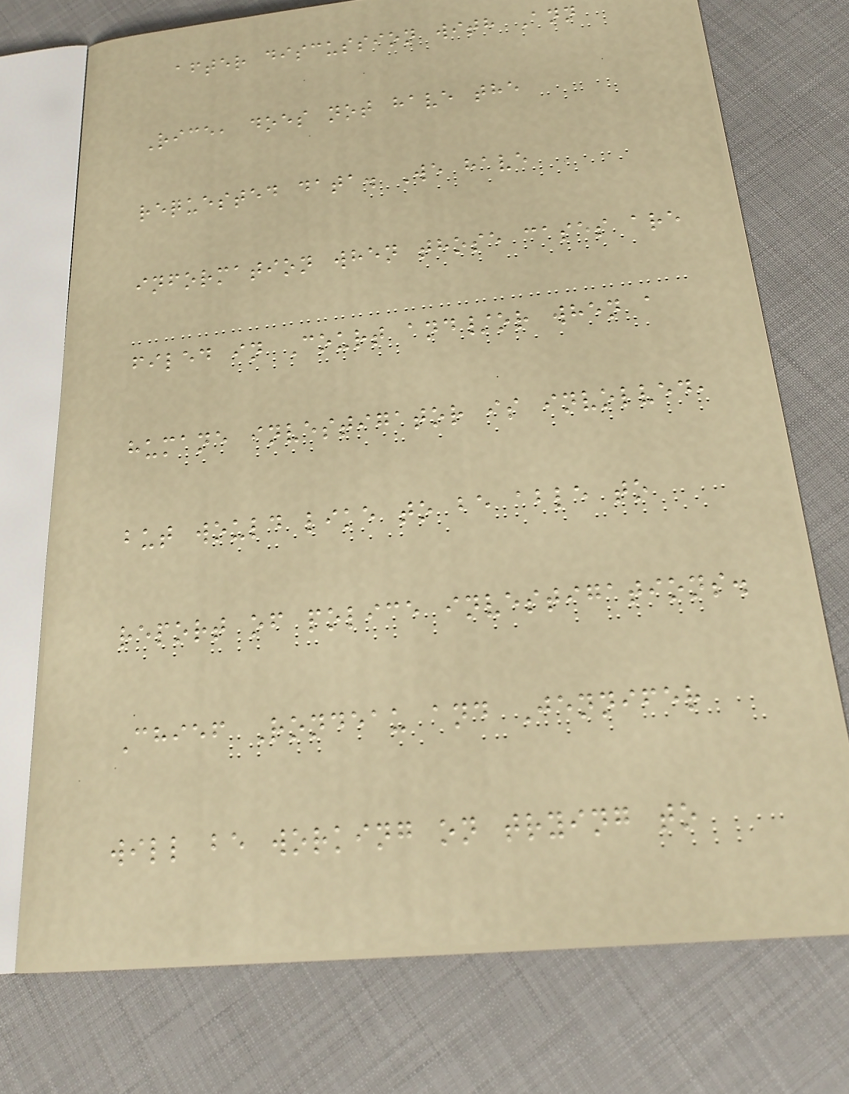after discussion with Ann
Rice, does not have the
requested data. We have
information when those cases are
filed in Court and/or when a
humane investigator is involved,
but would like to be able to
report of police investigations.
Chief Rondeau and Jennifer
will be working on trying to
